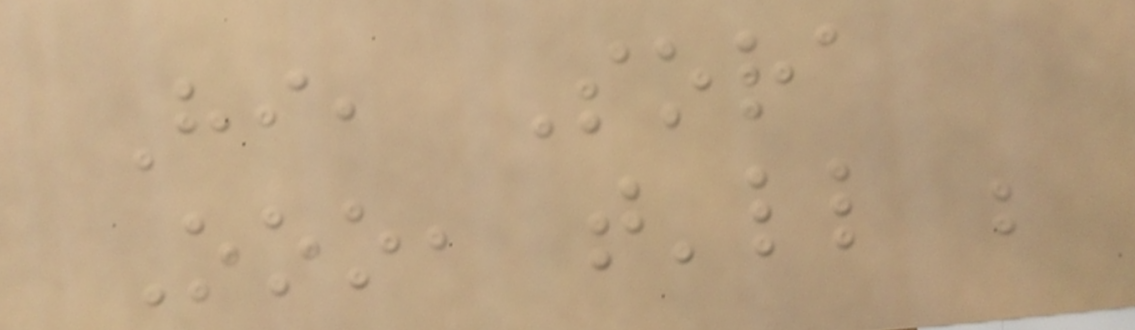Hi, Sora
Ooo, that'll be
